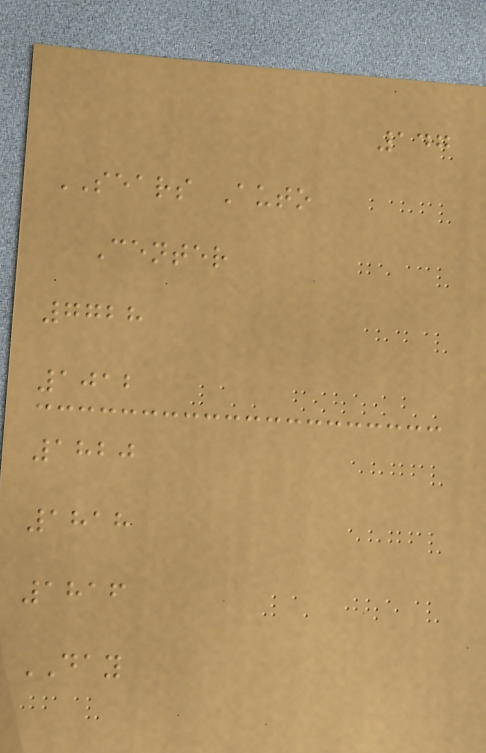147
SEARS Auto
Center
7728
1012
1820
1818
1816
DAY
